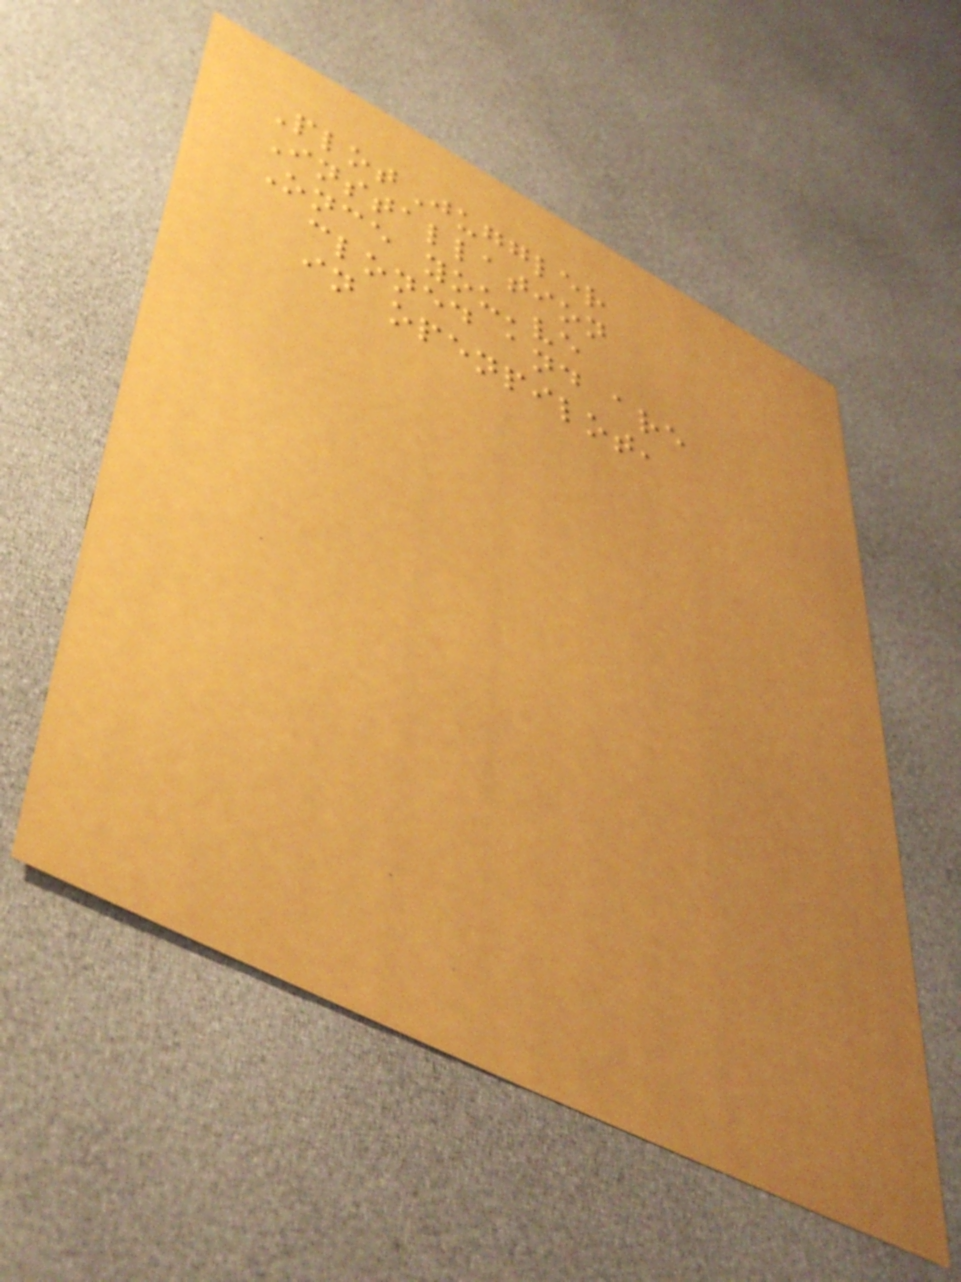PlotJuggler
Installation
Once you've
cloned and are
in openpilot,
